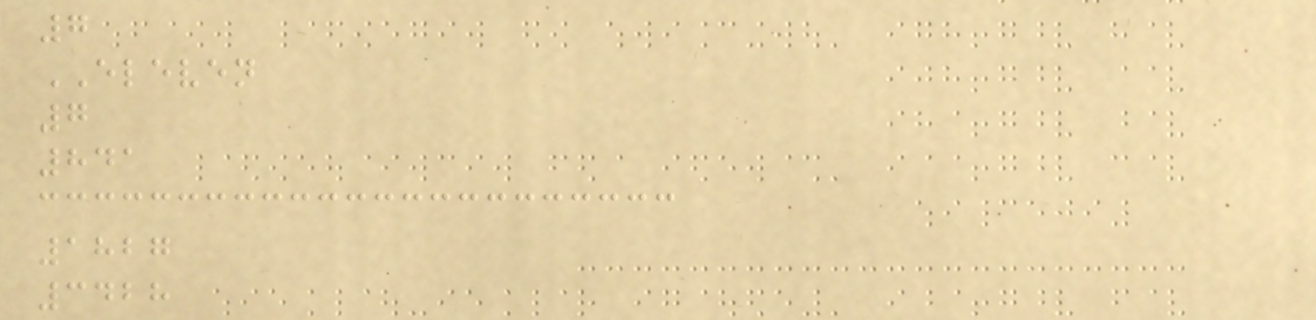7
ELEVEN
7
841
1827
3428
